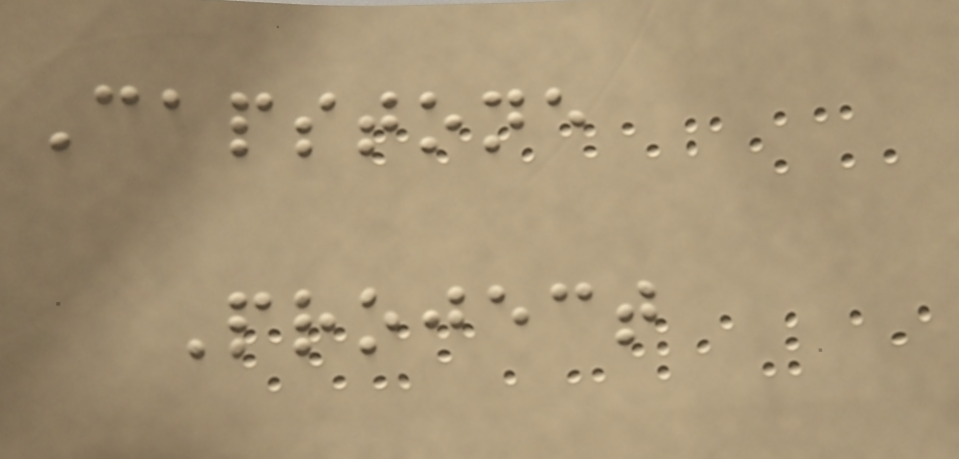Capstone
Project
